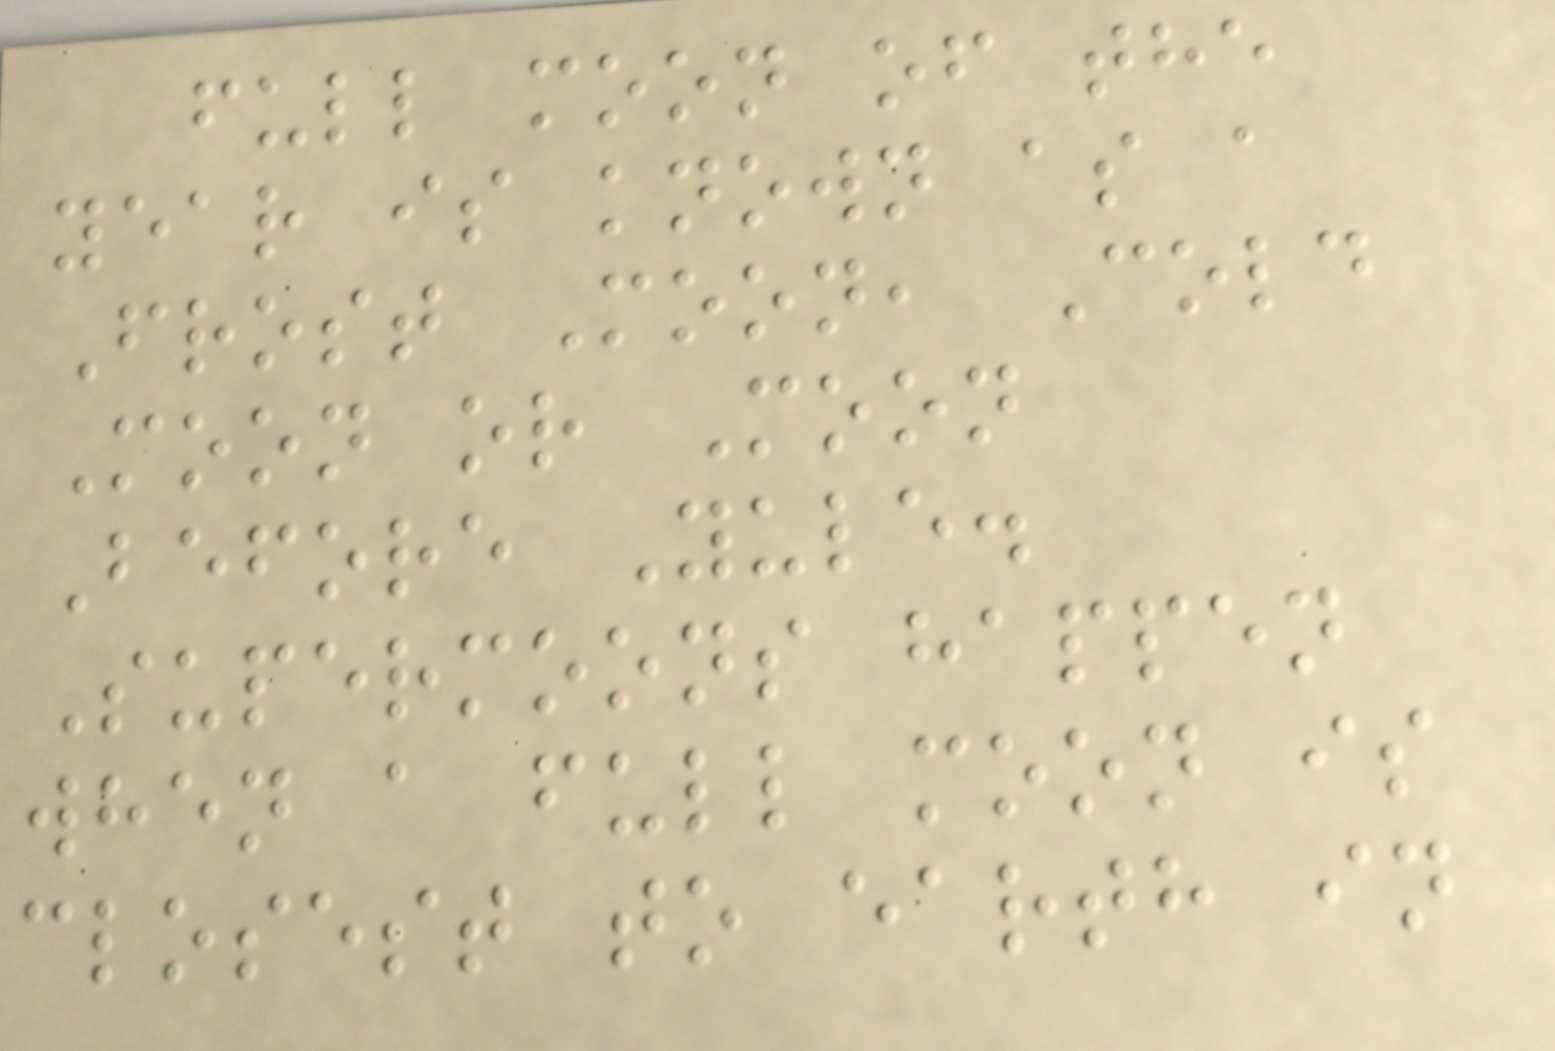full moon of the
year is known as a
Frost Moon, Cold
Moon or Moon
Before Yule.
Supermoons happen
when a full moon is
closest to earth in
